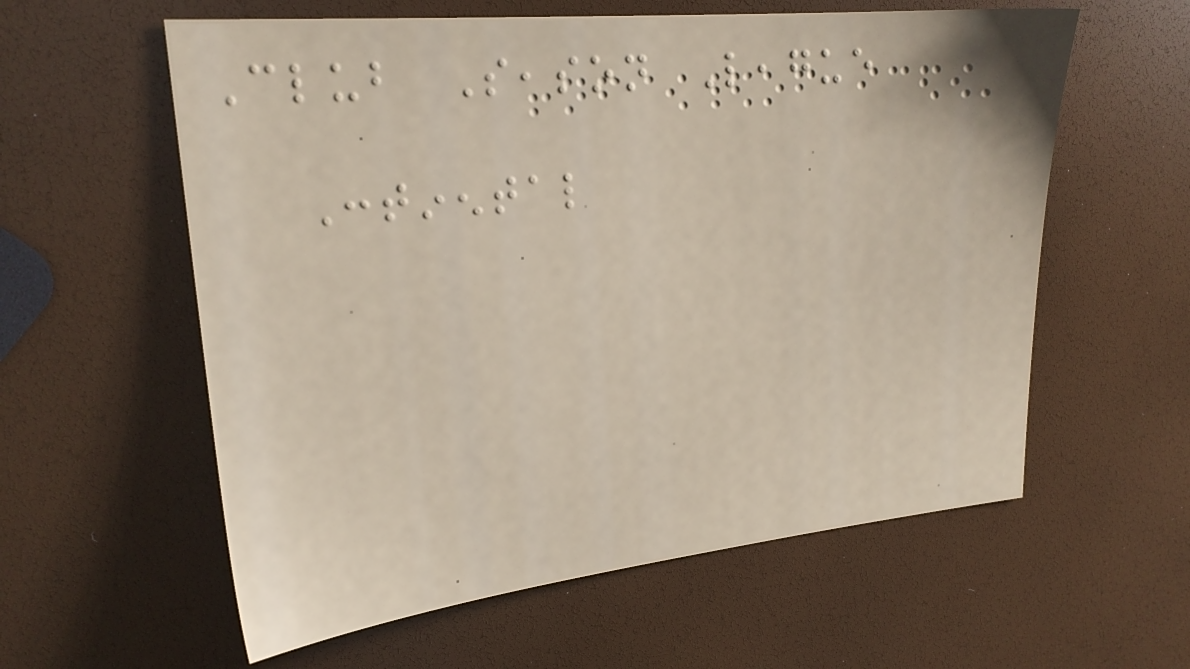Club Season League
Continental
